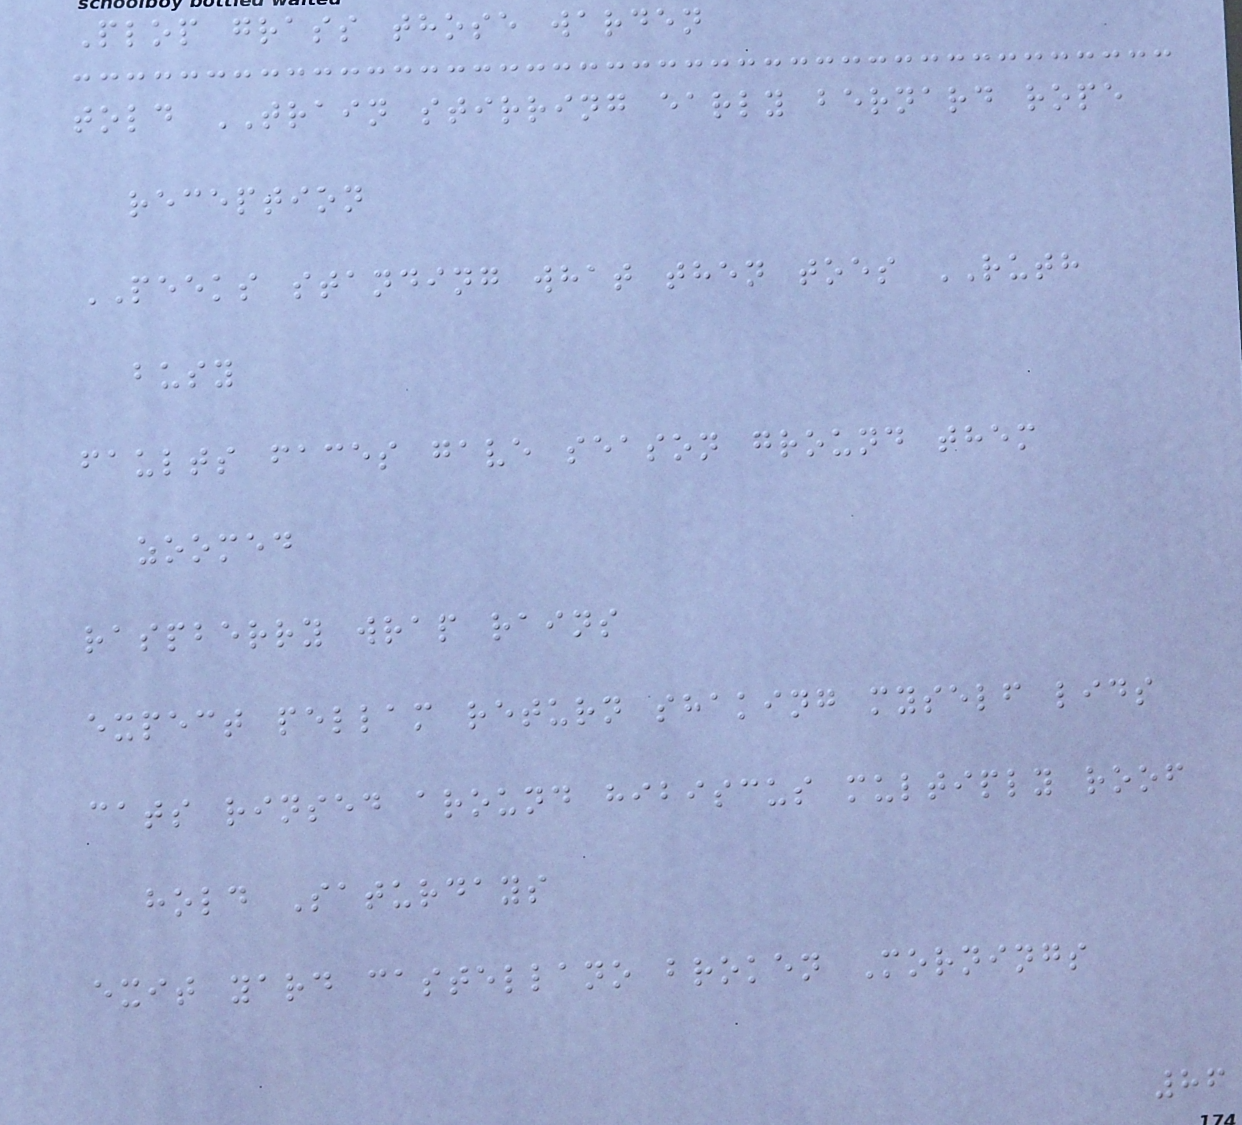Plop grass those warden
told TRAIN stirring early bernard rope
reception
PEEKS standing what then toes RUTH
busy
faults faces gave season ground them
zoomed
raspberry wrap rains
expect pellam return shaking myself lids
cats rinsed around hibiscus multiply roof
hold Saturdays
exit yard castellano broken Mornings
86
